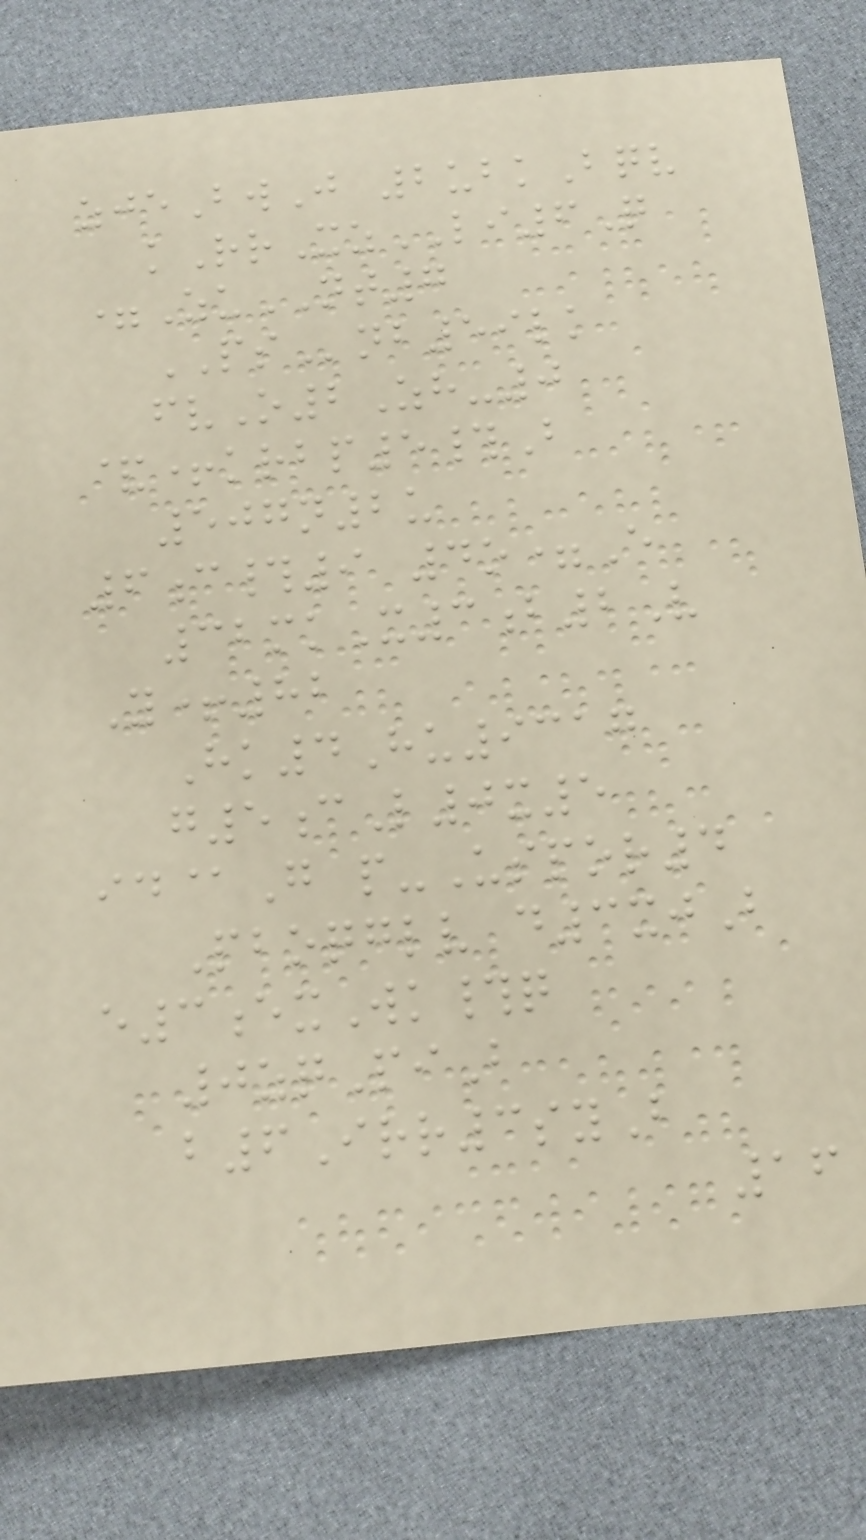zjeBwJ 2ubkBqv
kRrXzLI6Q
=ZuNT7
PSnb59lk
fvO2Zh-0
&+krbp5#B
507n2u
6c#9 4o=E
32mkX3b2V
Y+82
Hk4Hu9317
g5cL0x5
id@G p-Uspor4
Pboqglv d3xjB
e3exWk#q
0zqPiB
b6Irr3syB
16
